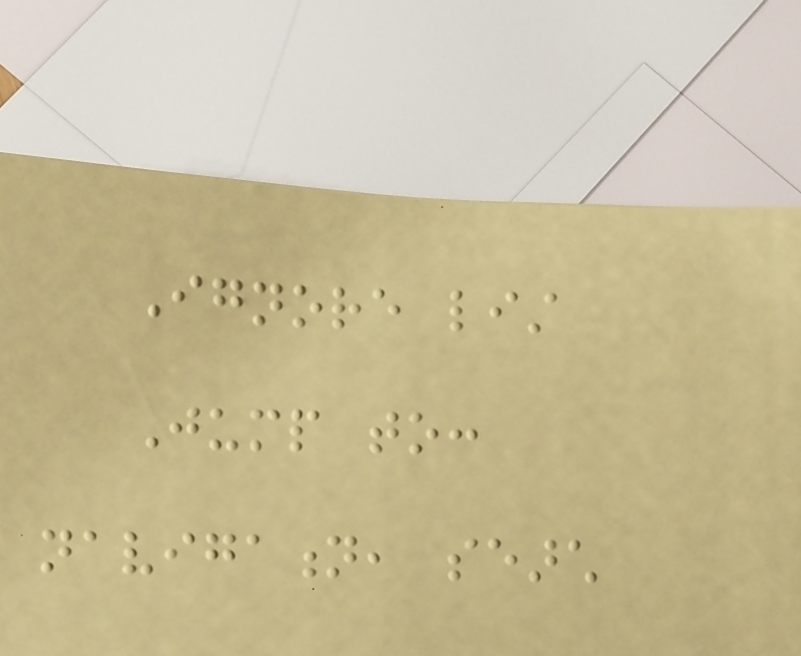Ignore list
Jump to:
navigation, search
